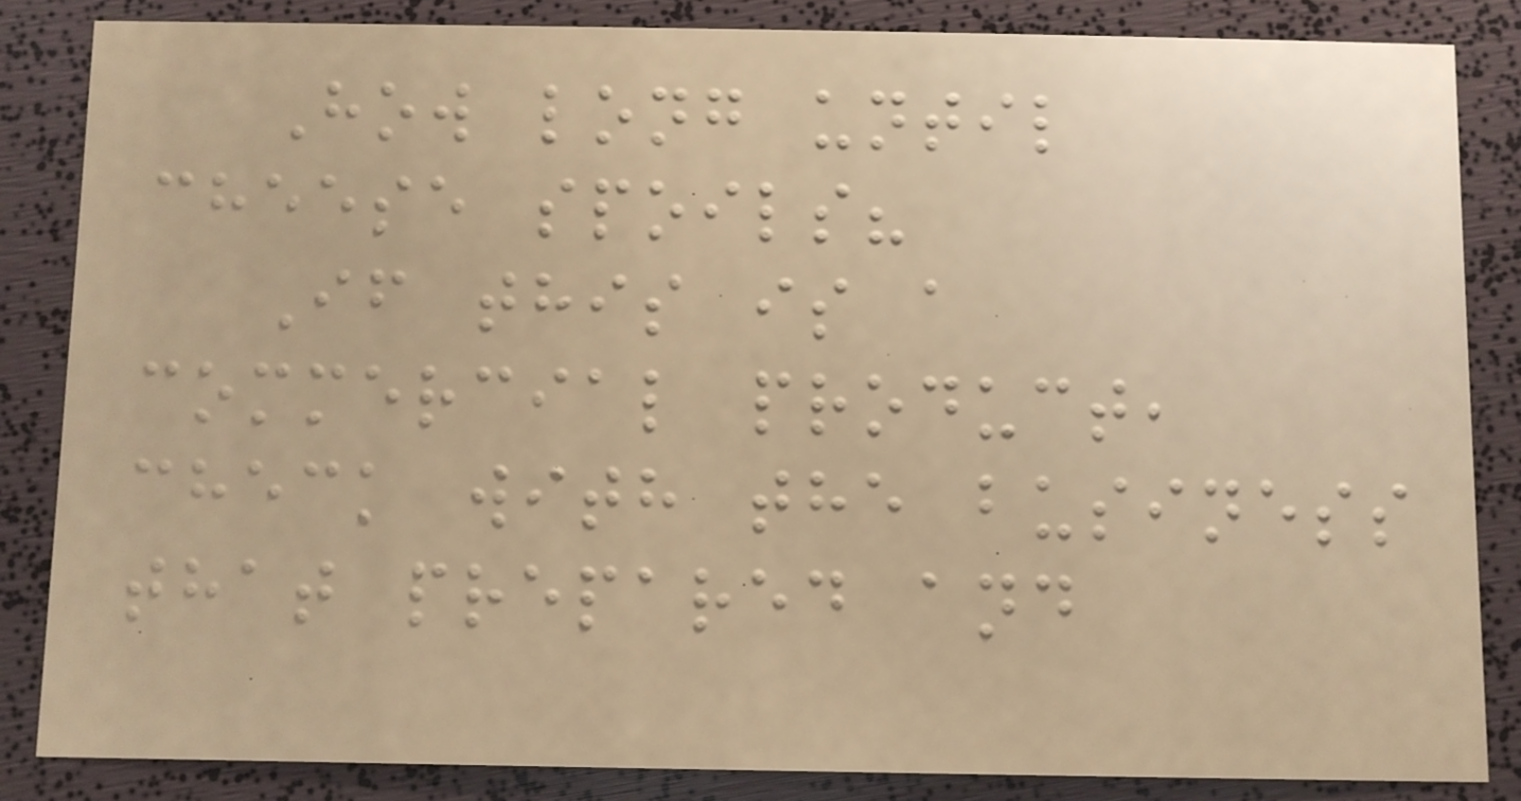How long until
cheese spoils?
If this is a
commercial product,
check with the business
that prepared and
